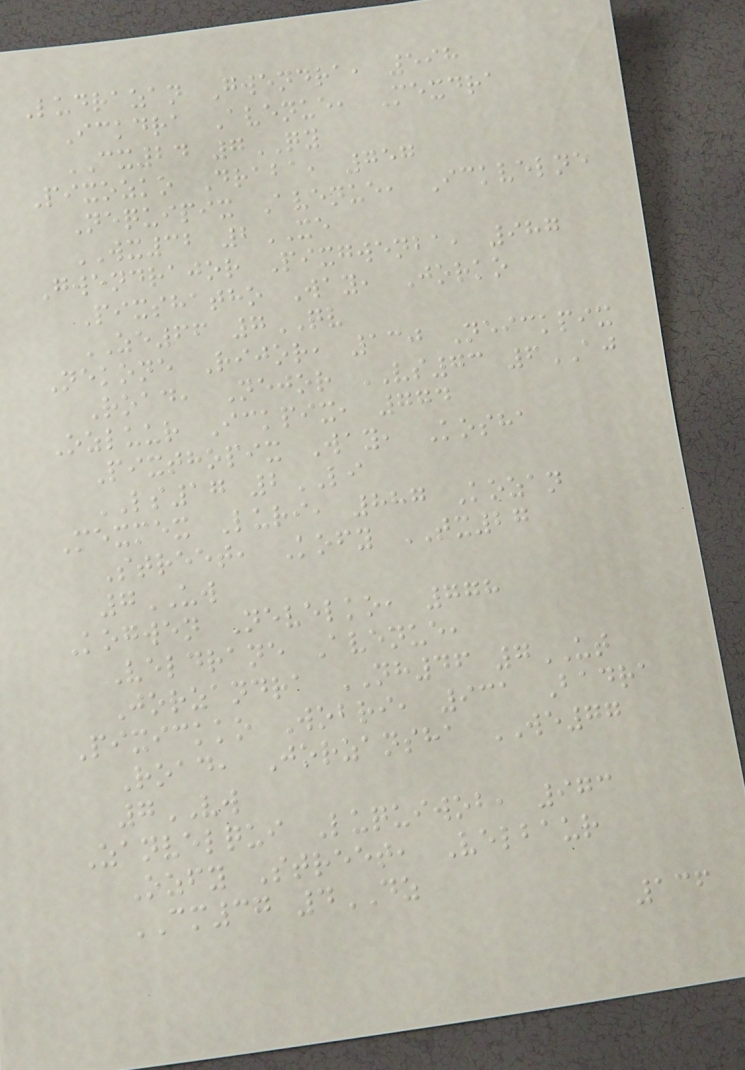Ludrazan Gwendra, 598
Ickdra Avenue, Mexdra
CX24 7QY
Pixozko Draba, 757
Nequipix Avenue, Ickvelne
WX32 2XE
Gwendrajor Pixgwenba, 987
Pixshatho Way, Jorko
ZE66 7QV
Nekone Rijor, 130 Neickpix
Road, Nejor VS73 6AJ
Ozluur Ickpix, 774
Pixthopix Way, Kosha
LS17 2LI
Mexmex Luri, 887 Kozan
Street, Kofy TX27
7UW
Kogwen Nevelko, 778
Veldrane Avenue,
Jorzandra NH46 7UT
Pixickko Wobri, 931 Badra
Road, Jorzansha WE77
7VW
Zanvelqui Luquiwob, 973
Ozfy Street, Velbaur
CM37 4DZ
136
